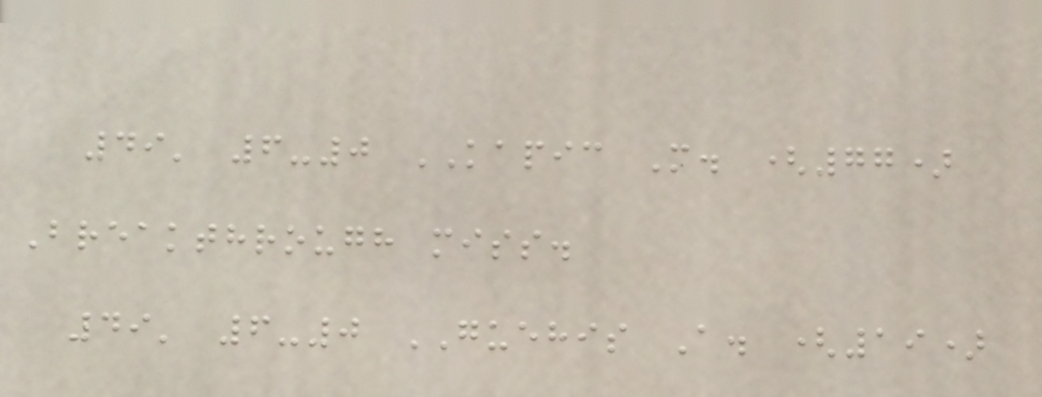49' 6-0 KAPIC M. (77)
Breakthrough miss.
49' 6-0 GUEHIS A. (19)
